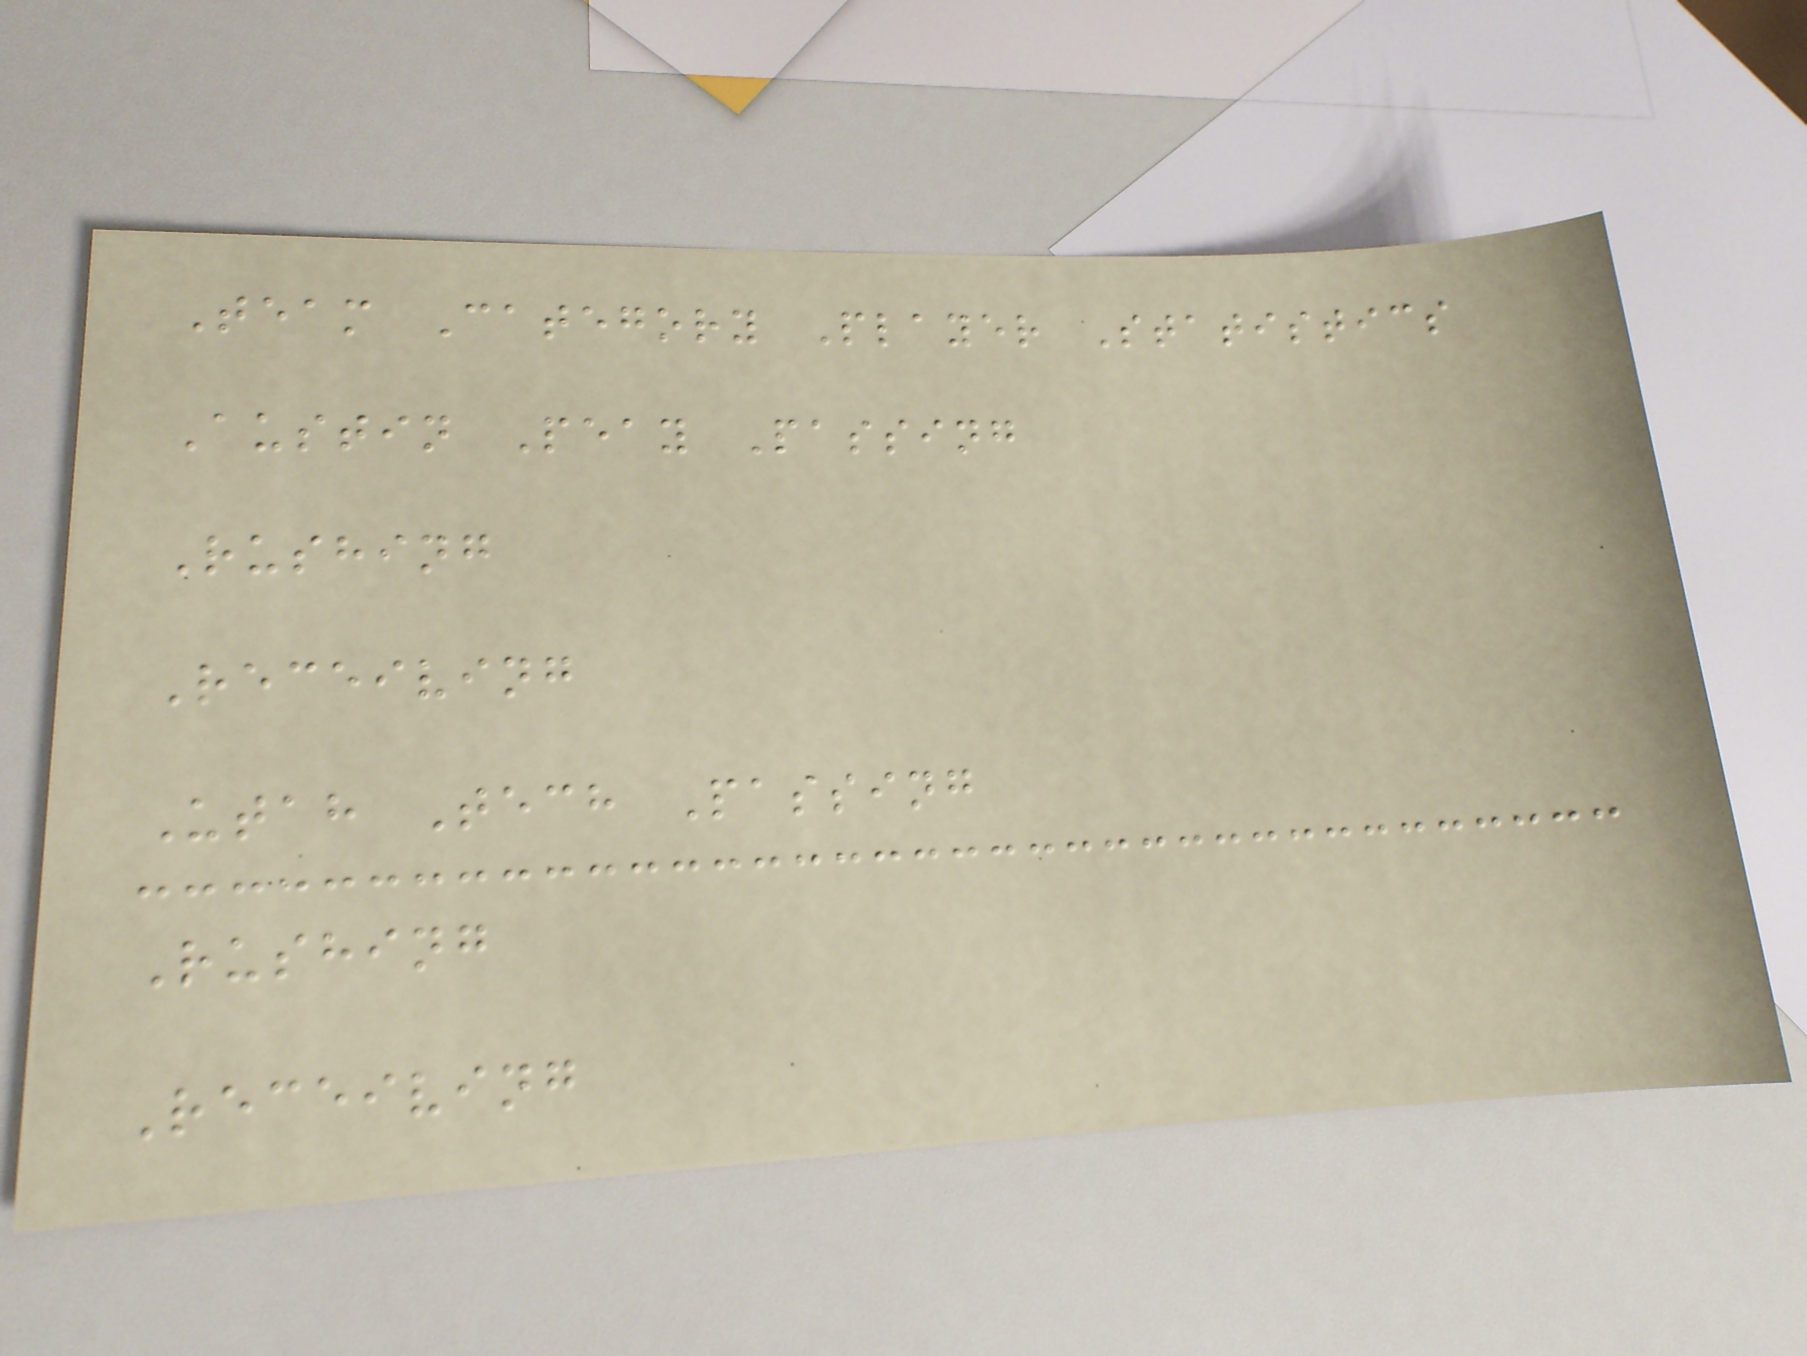Team Category Player Statistics
Austin Peay Passing
Rushing
Receiving
Utah Tech Passing
Rushing
Receiving
